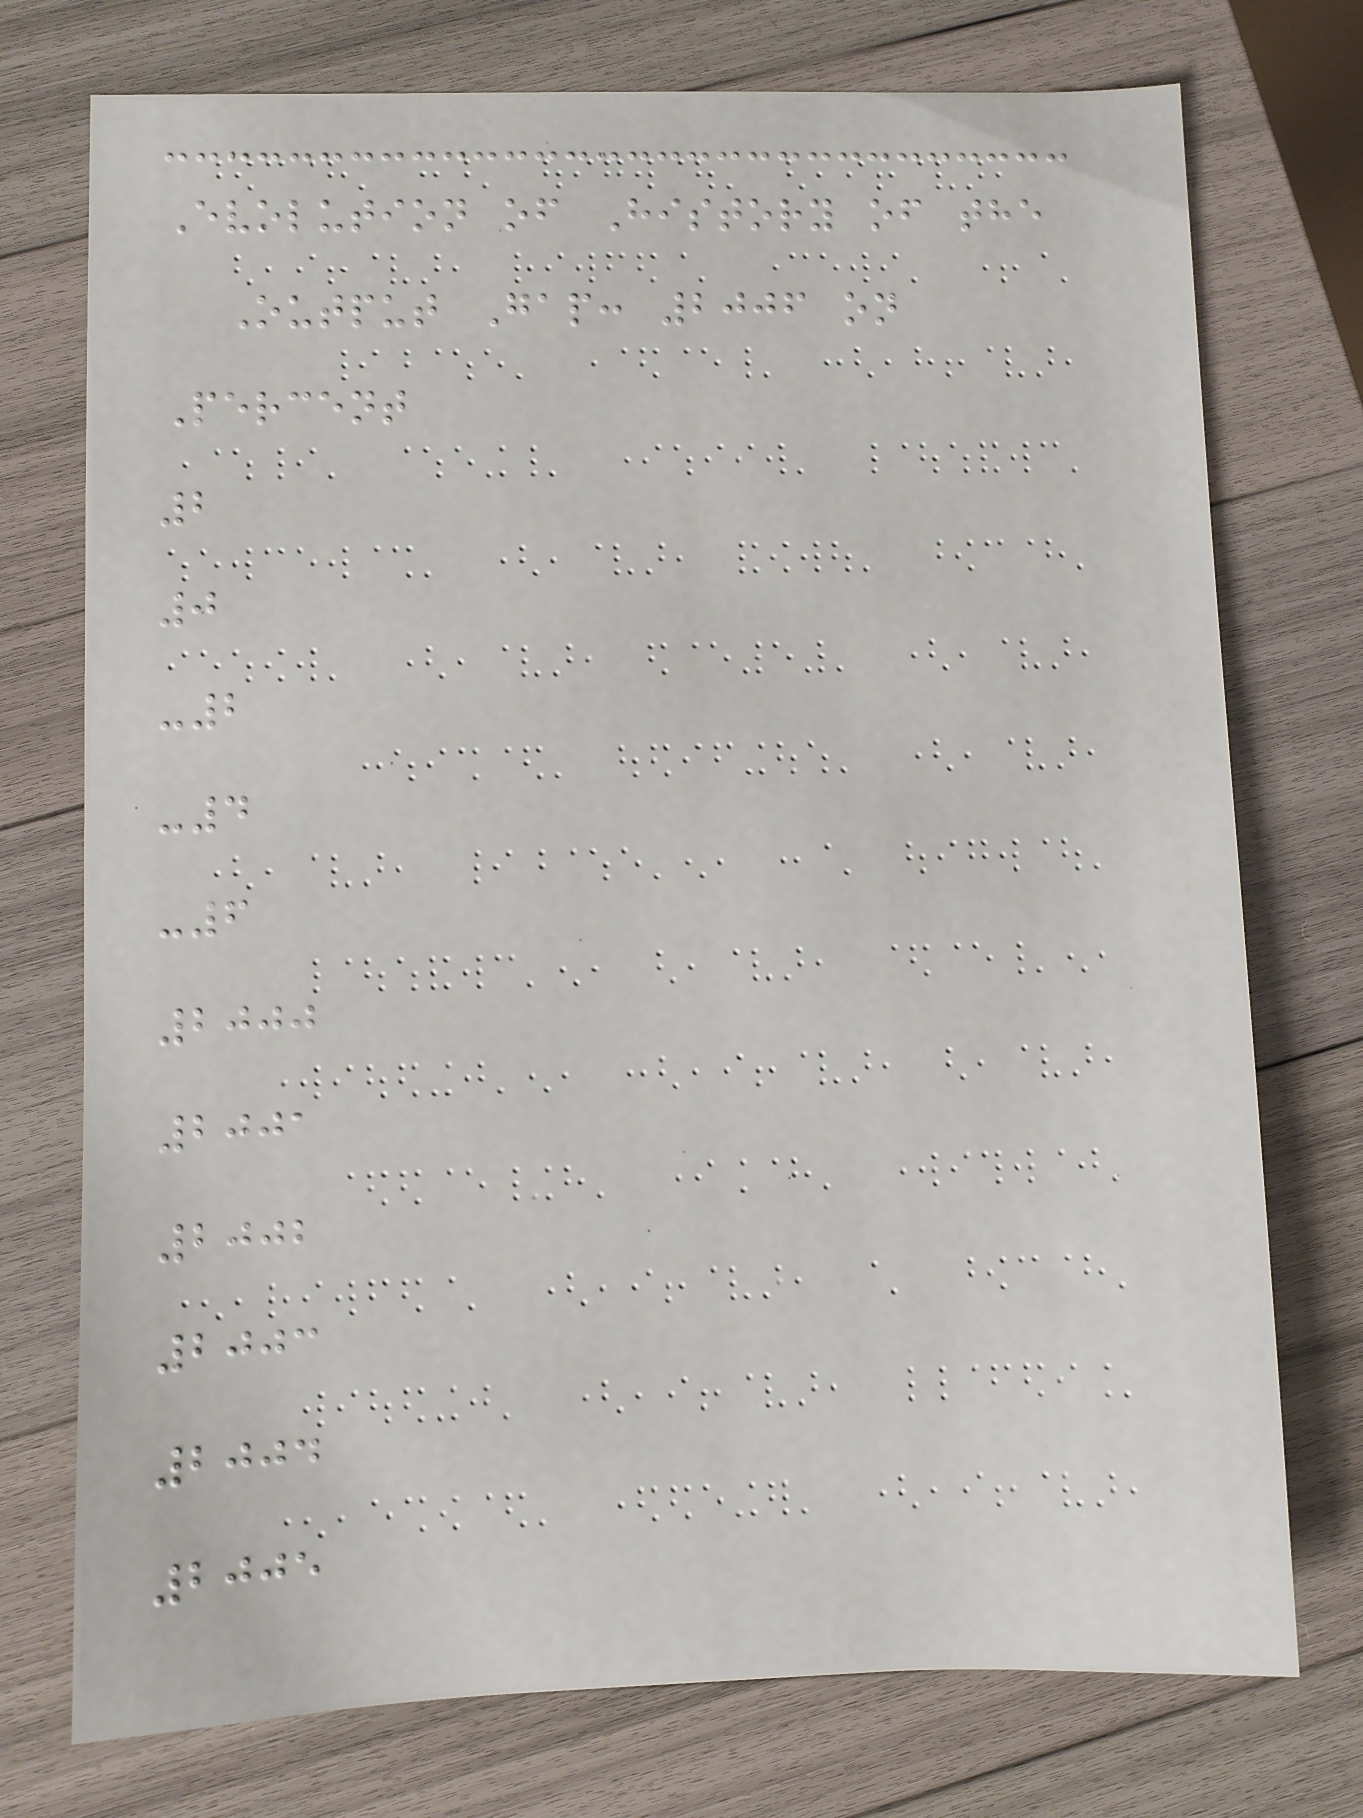Evolution of History of the
Output Gap: 2006 on
Percent
2
0
-2
-4
-6
2000
2001
2002
2003
2004
2005
